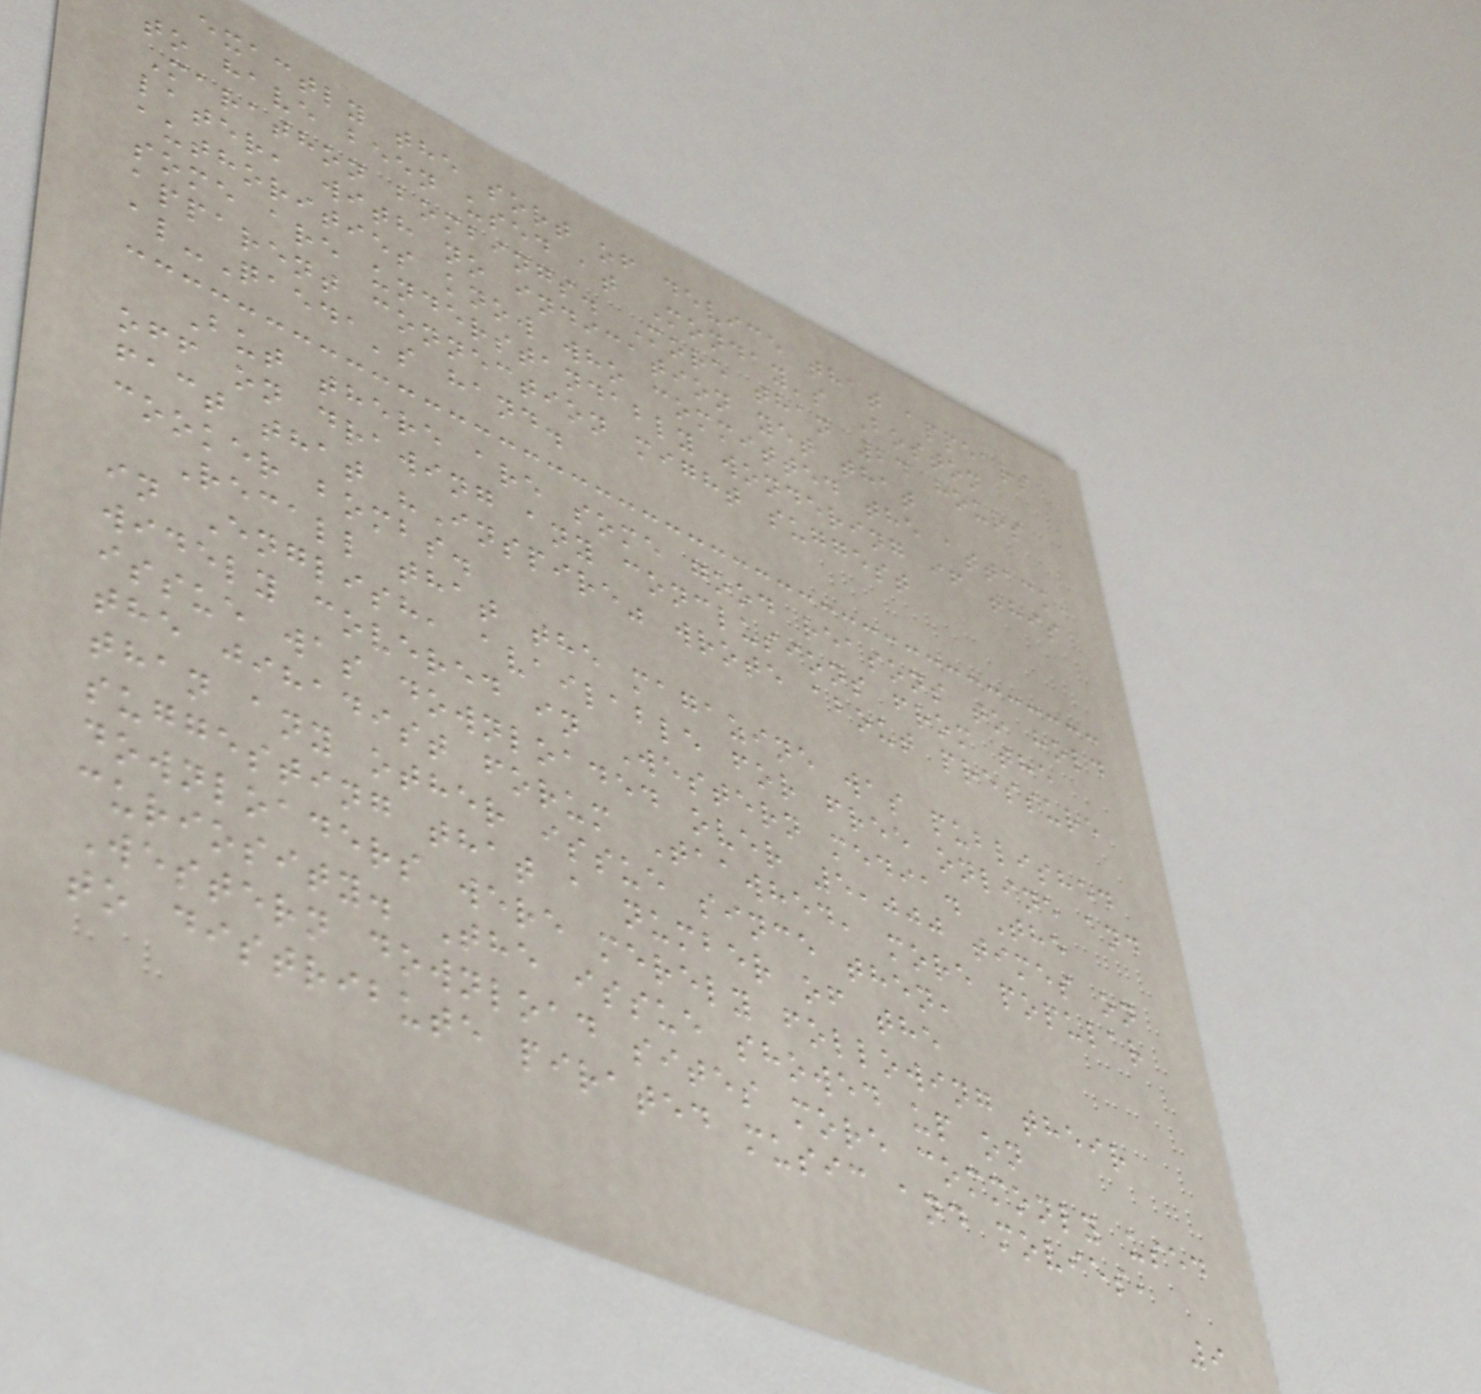exactly the sort of device that appears
to have been used at Monday's Boston
Marathon bombings. More than 24 hours
later, with no indication yet that
authorities know who committed the attack,
some are understandably wondering if this
apparent connection might suggest
al-Qaeda's hand.
But there are some good reasons to hold
off on drawing any conclusions from the
fact that "Inspire" wrote about pressure
cooker bombs.
Recall that the magazine was published
in English, available for free online and
widely covered in Western media. The
issue was downloaded over 5,000 times on
the jihadist forum Taawhed, more popular
than any other issue since then,
suggesting that a number of the
downloaders were merely following their
curiosity. The issue showed up on
Western download sites more commonly used
to distribute pirated music and movies,
9
